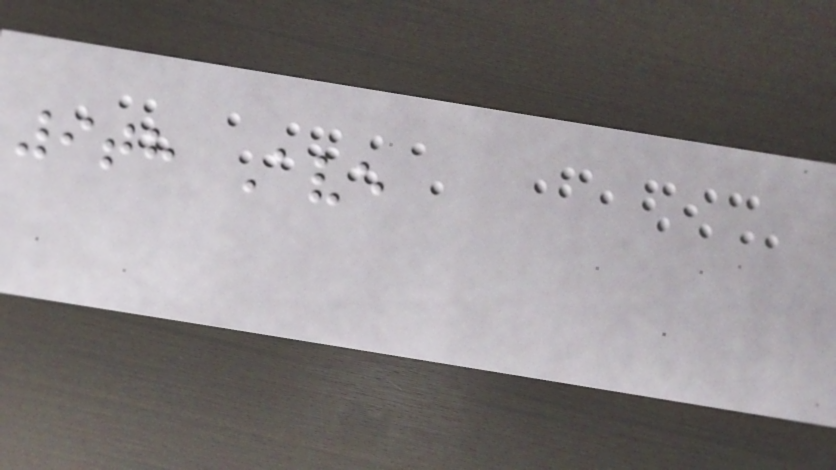9th Ave
